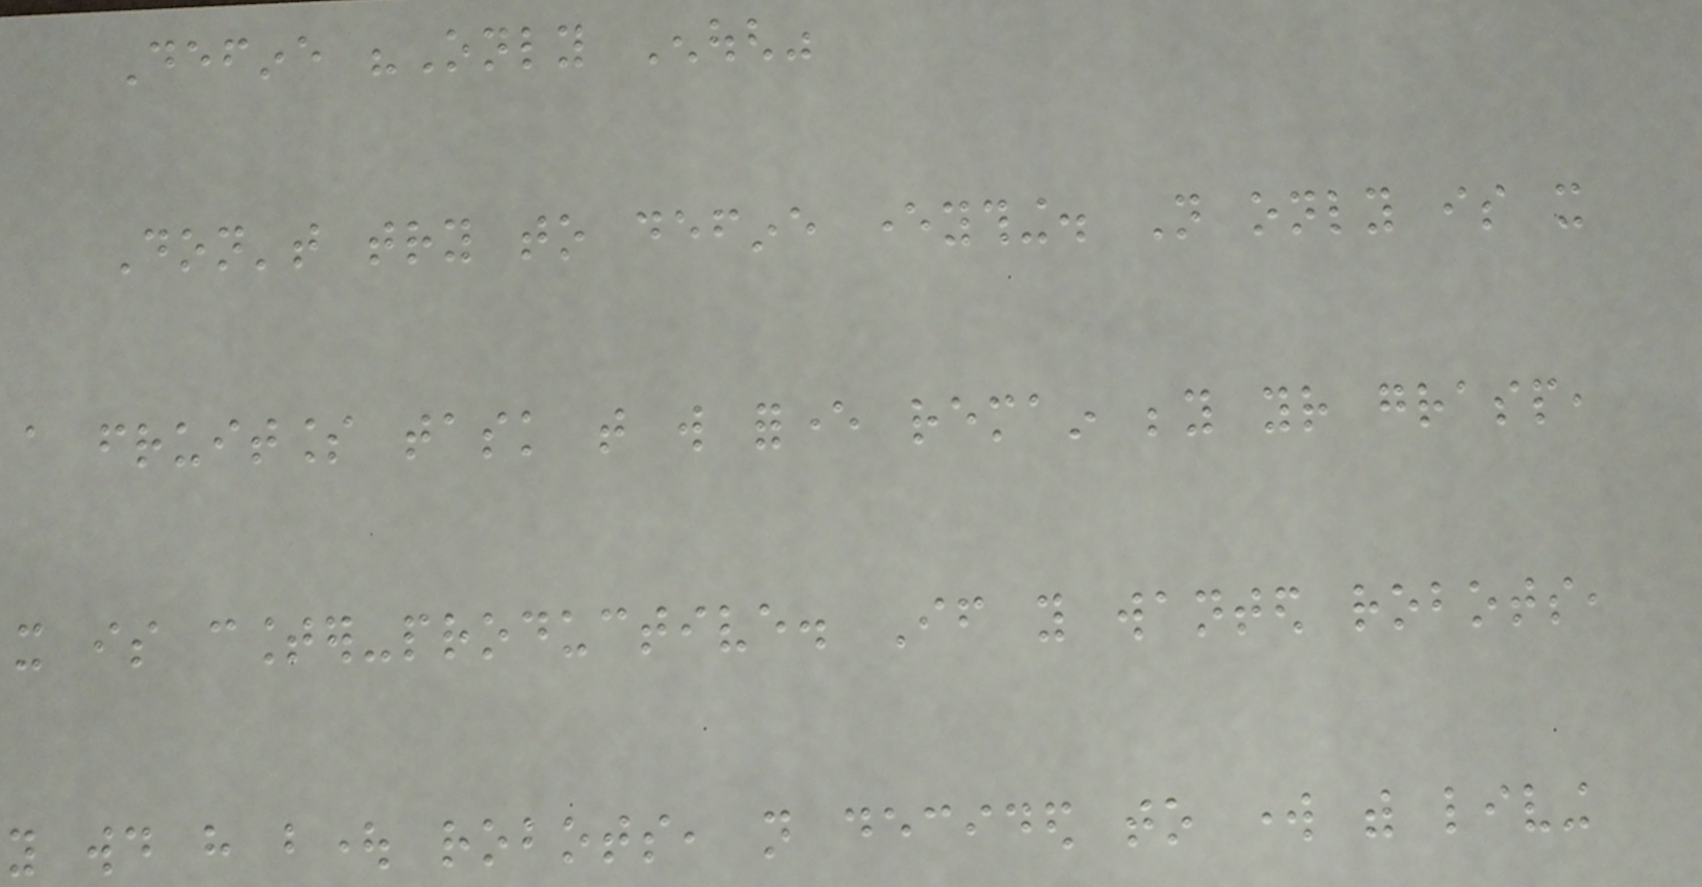Define "Only Enough"
Don't try to define everything. Not only is it
a fruitless task that will forever remain beyond your grasp,
it is counter-productive. If you wanted robots,
you would have bought robots, not decided to work with living
